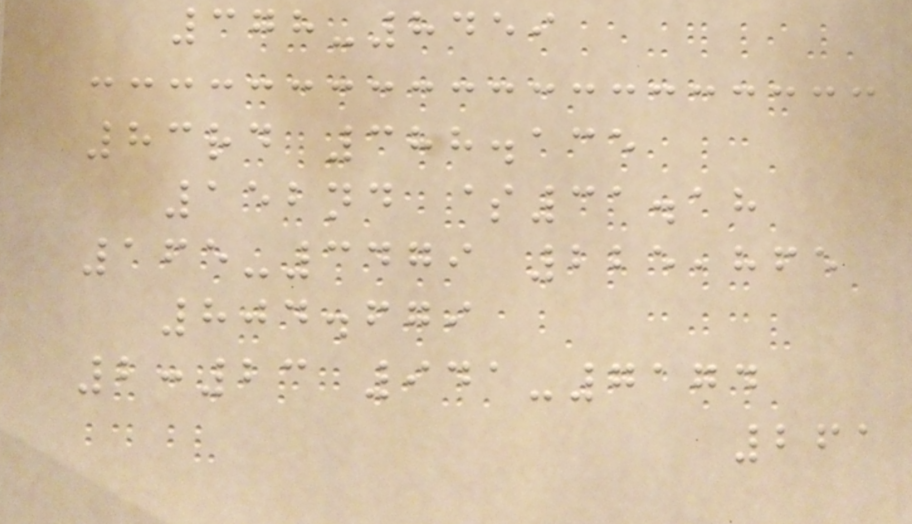378-8459
83rd 388.135
152nd $31.18
165-3479 225,865
804.679
2:23 941-7174
261
